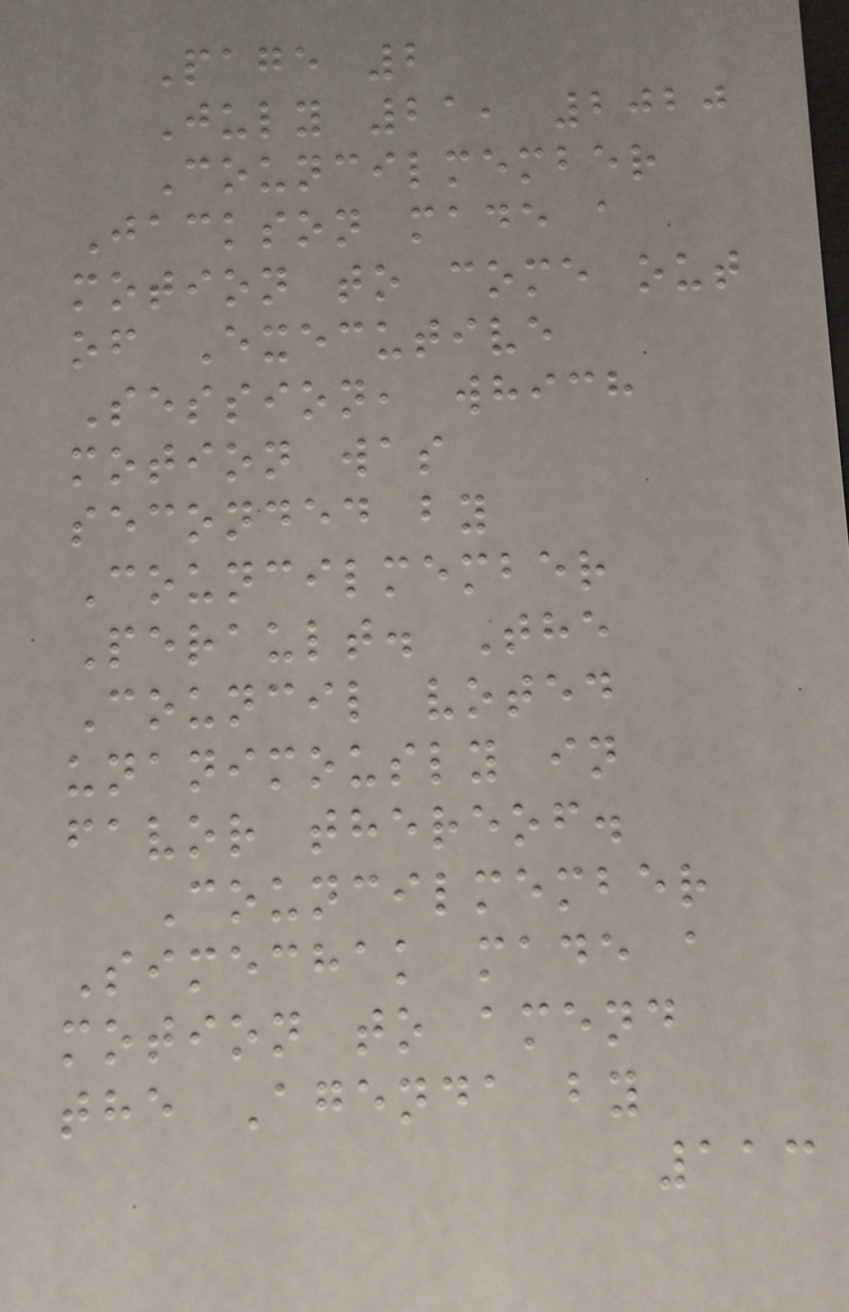Page 2
July 21, 2020
Councilmember
Jackson made a
motion to come out
of Executive
Session, which
motion was
seconded by
Councilmember
Perault. The
Council voted
unanimously in
favor thereof.
Councilmember
Simechak made a
motion to amend
the Agenda by
113
